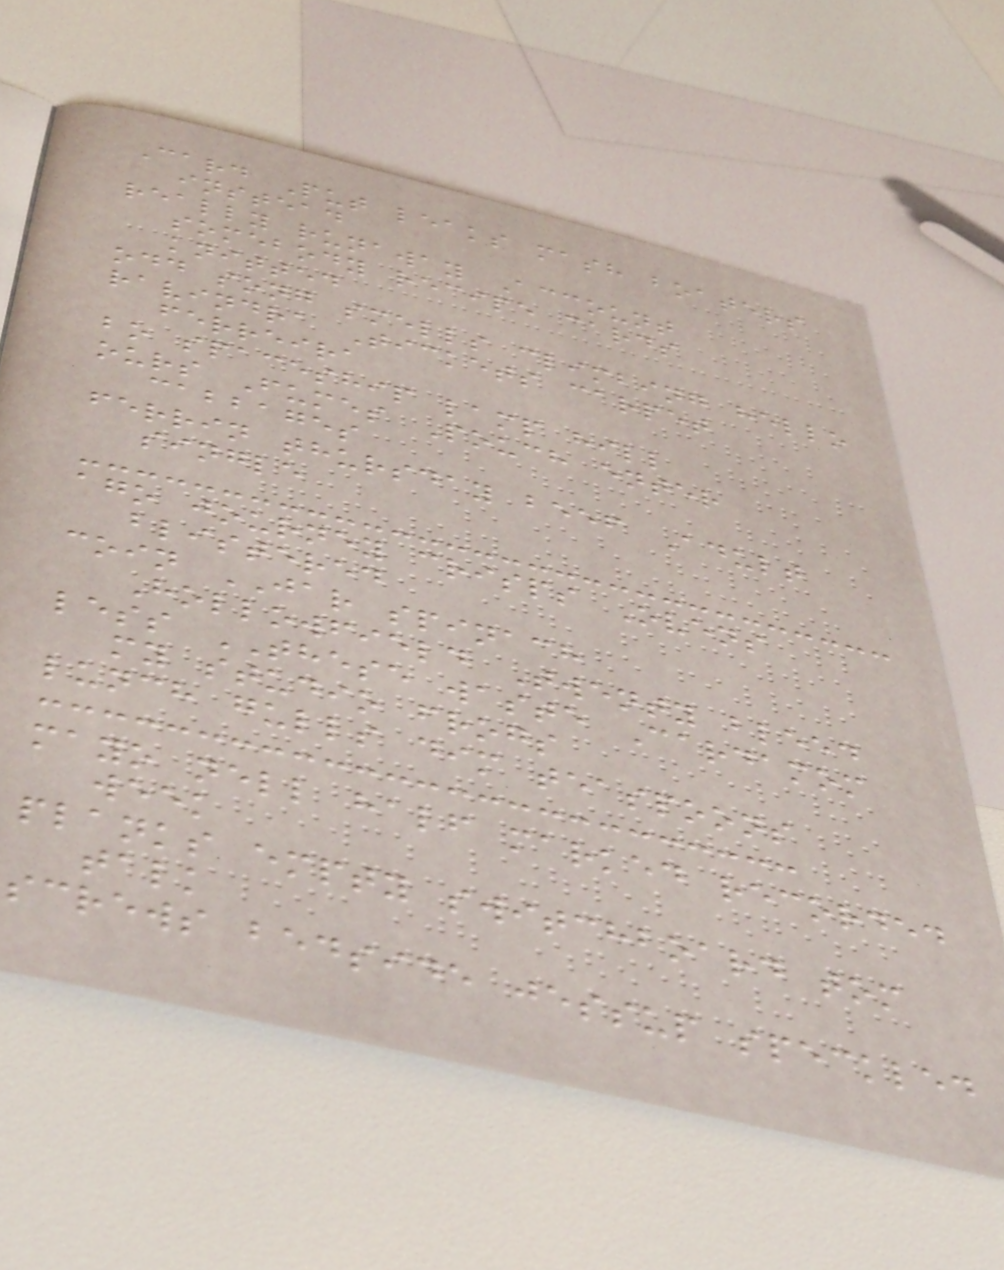Card Put leaks mash boaters
instead
really runaway Account
somebody recipe cards
knitted
odd song smells climbing hello
ravindra Tickets carpet
ferreira
bo spaceship lamp hill
ours Fumes Pouch enter
cabbages
ferrin thursday beef Adult
single
ago journey crisps Ovens
blistered
coin JAR spinach
Hollowfield Twenty bleed
less THESE waste Cardamom
my studio frogs
lunch gulls dim teaspoons
mayo nell half marked recorded
week
planks empty switchboard tom
talk
screws bedside jessup speckled
